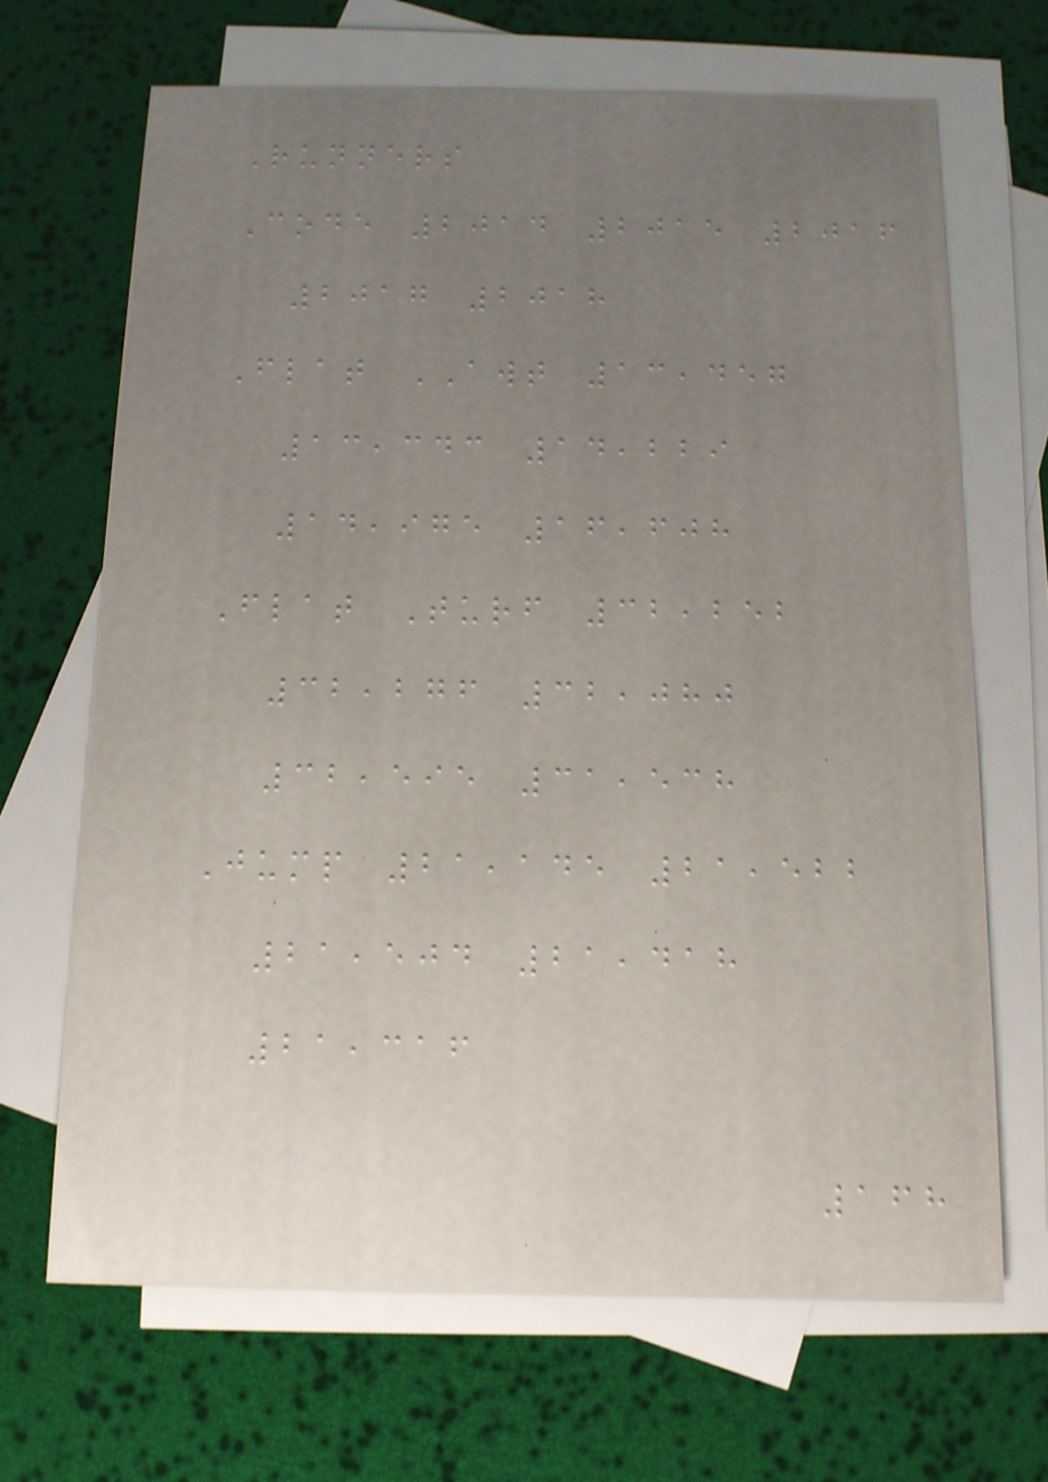Runners
Code 2014 2015 2016
2017 2018
Flat AWT 13,457
13,343 14,229
14,975 16,608
Flat Turf 32,252
32,276 32,080
32,595 31,538
Jump 21,145 21,522
21,504 21,418
21,316
168
